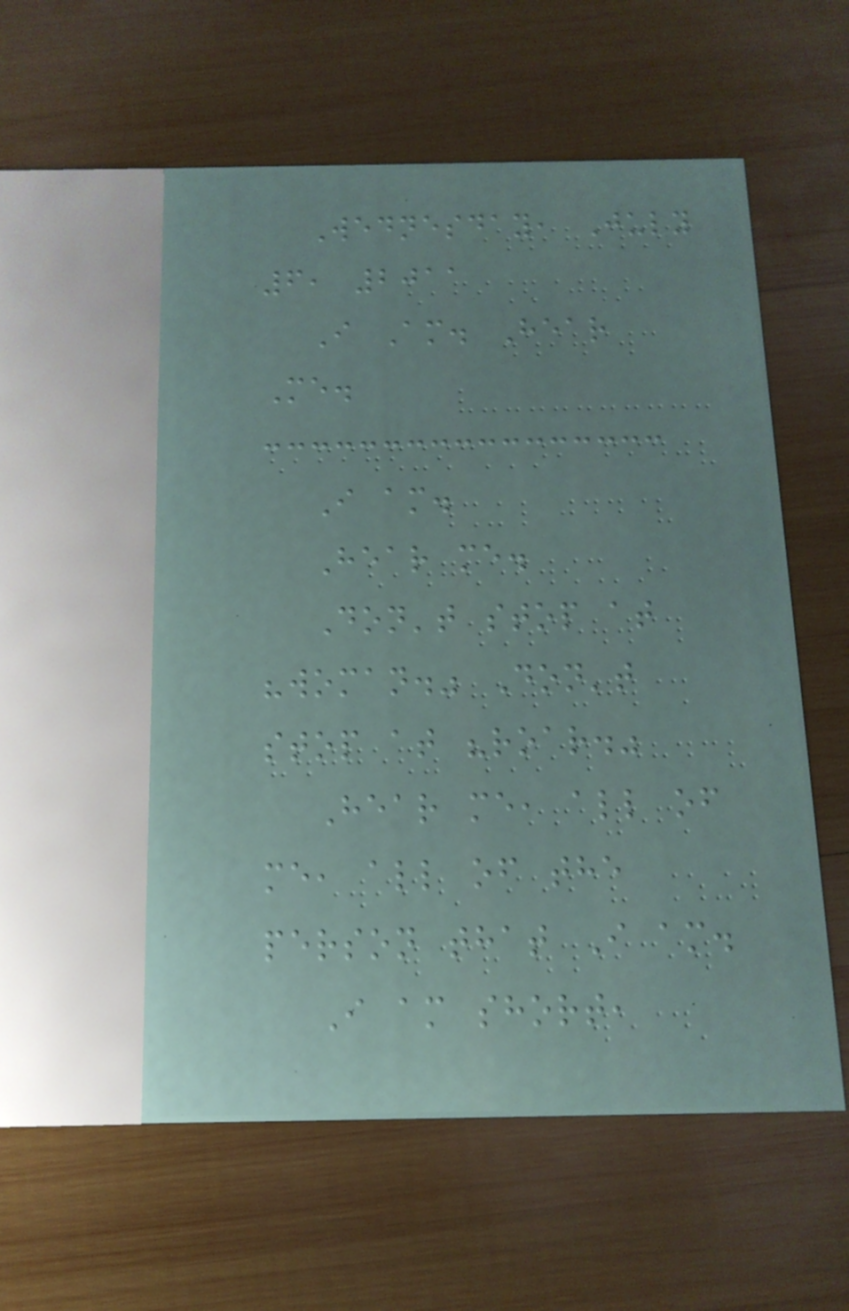Wednesday, July
6, 2011
I Am. Hear
Me.
I am.
Hear me.
Don't stop at
"woman." Don't
stop at "roar."
Hear me, all of
me, all of the
person that I am.
I am short,
